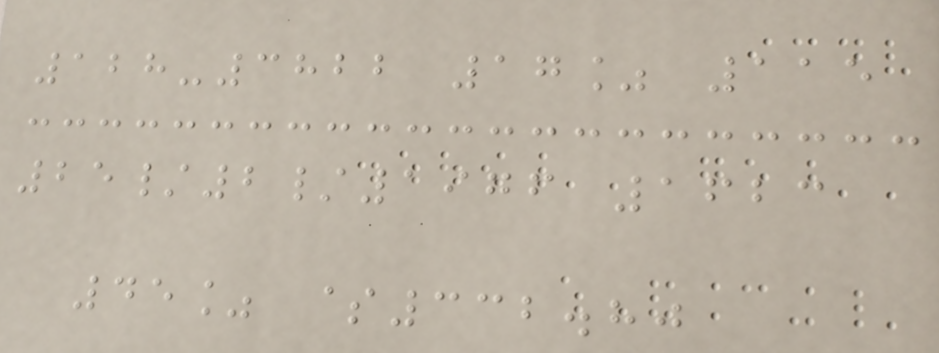128-3822 17% 115
25/2/1976 1623
45% $332.80
